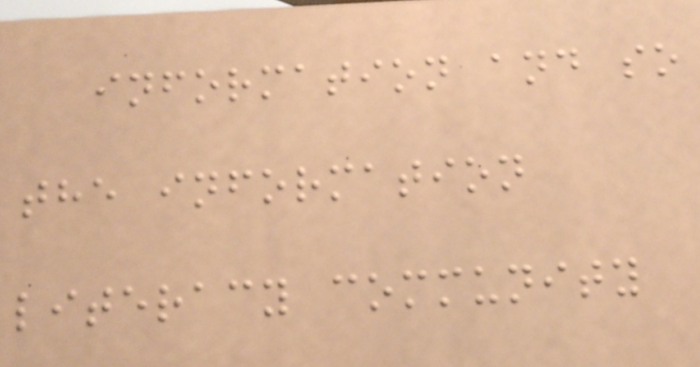information and so
the information
literacy community
